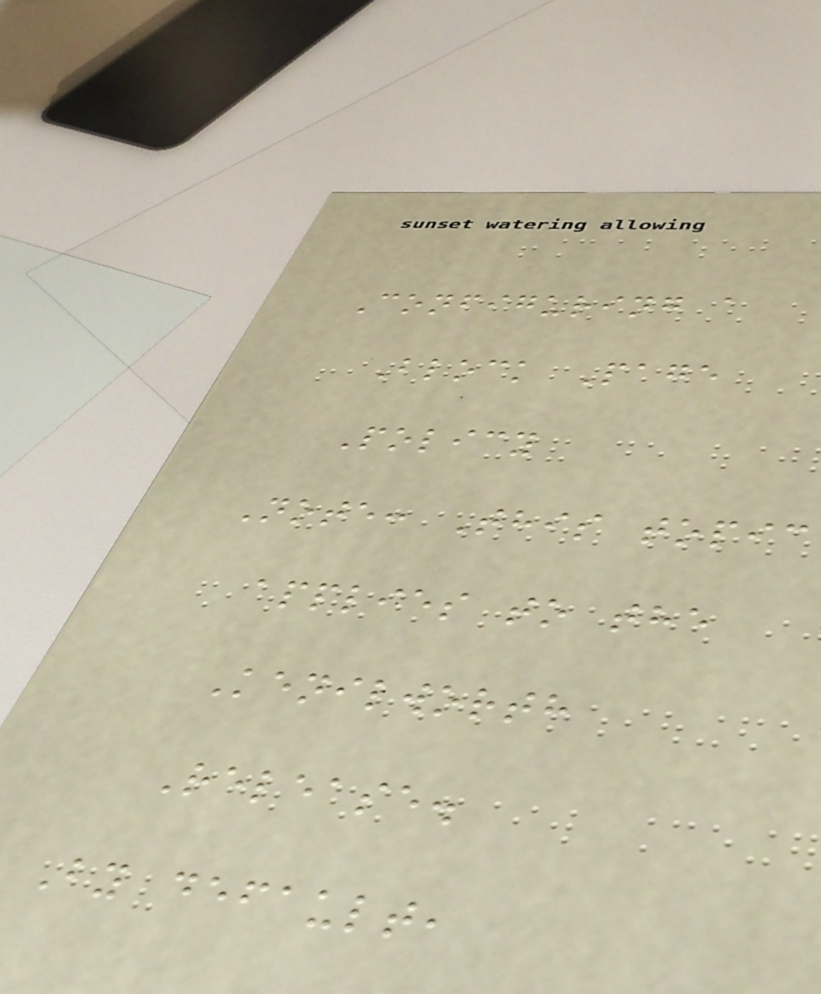Configuring a
Block Page
Policy
Note: This topic
applies to the
Kenilworth
Release.
By default,
